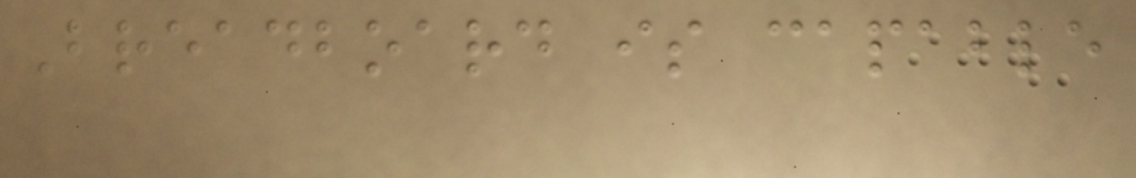Breadboard is capable
